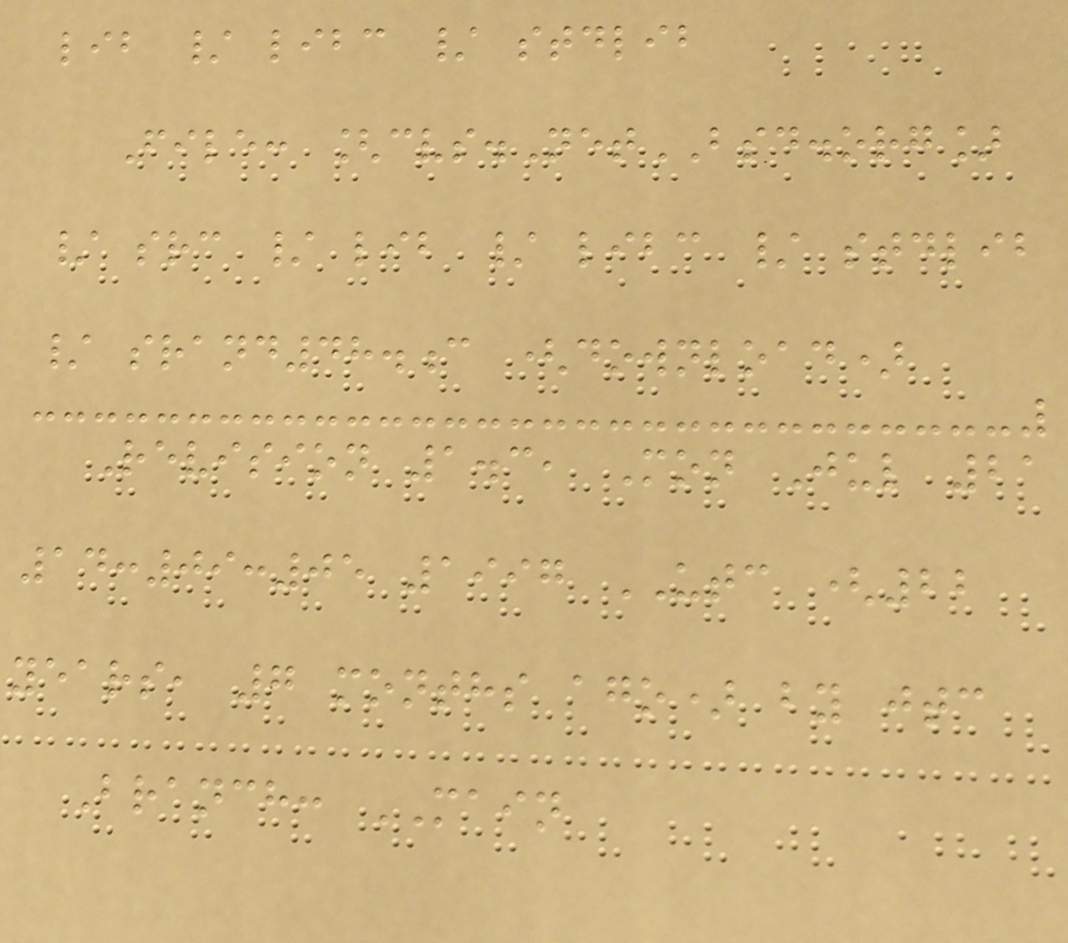lib / libc / stdlib
File: [cvs.NetBSD.org]
/ src / lib / libc / stdlib
/ srand48.c (download)
Revision 1.3, Mon Jul 21
14:09:05 1997 UTC (22
years, 7 months ago) by jtc
Branch: MAIN
